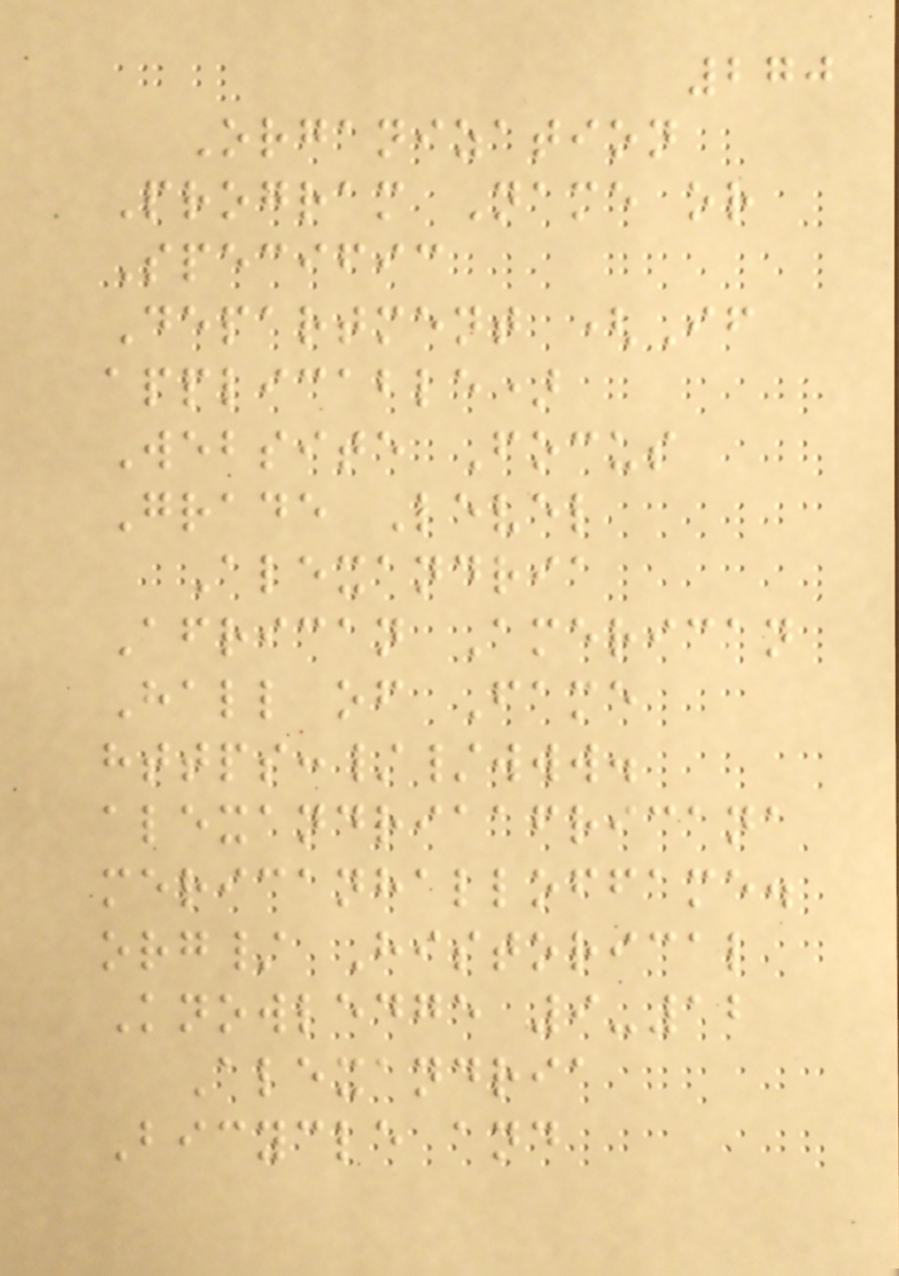270
Organization
Program Name or
Specific
Department (If
applicable)
Website Focus
Grade Level
Alexandria
African American
Hall of Fame
https://www.
alexandriaafricana
mericanhalloffame.
org/ Historical
Knowledge 9-12
Alexandria
Bicycle and
